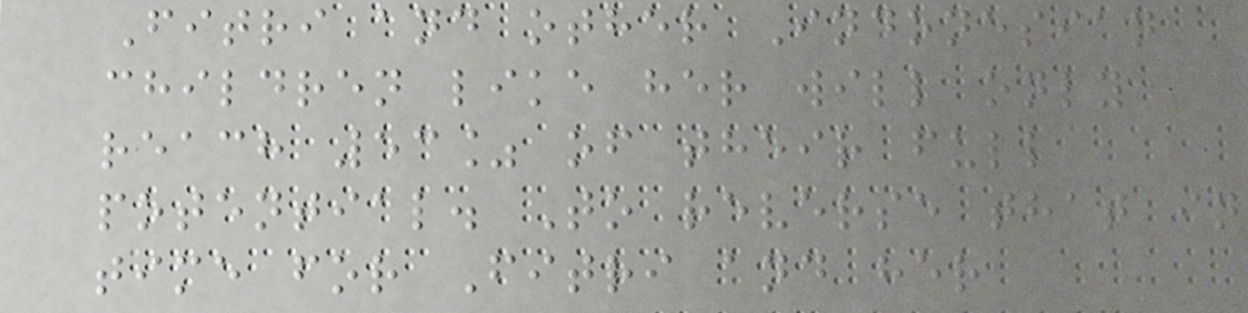Fitri and other Indonesian
children like her will only
reach 53% of their full
potential. To reverse that in
time for Fitri and her
